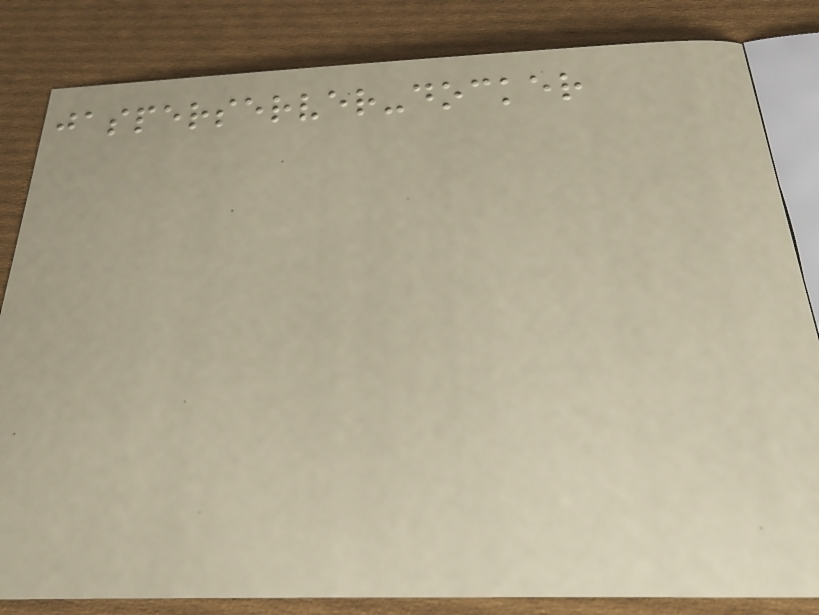jasperserver-docker
